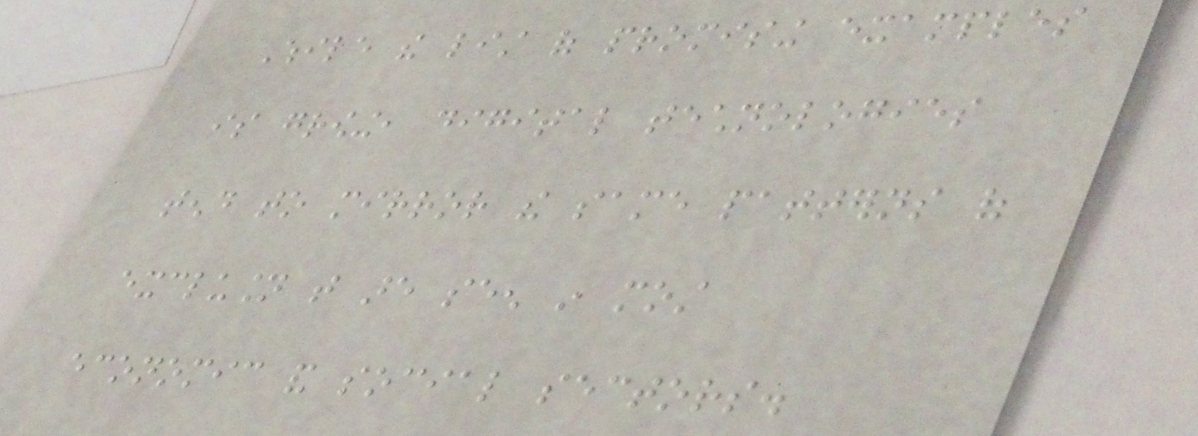While the list of promising examples
is growing, digital technologies
tend to mirror the same patterns of
exclusion that are seen in most
economic and social sectors.
